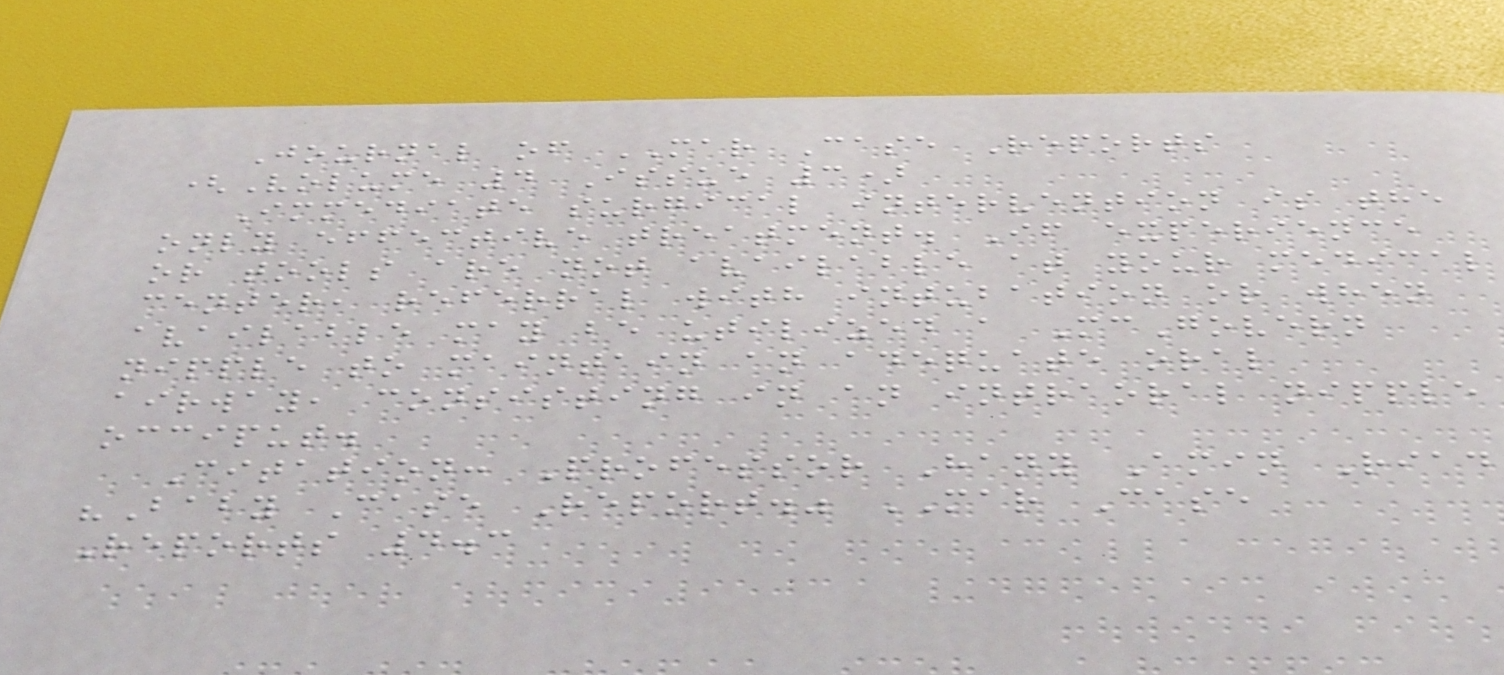Journal of MAR Case Reports
(Volume 4 Issue 3)
Immediate surgical intervention is the
only effective treatment. If experience
or tools are not available at your medical
center, referral with intubation or when
available may be utilized a McGovern
nipple to maintain an adequate oral
airway, consisting in an intraoral nipple
occiput.
Citation: Professor Hany Amin Riad
"Baby Case Report." MAR Case
Reports 4.3
